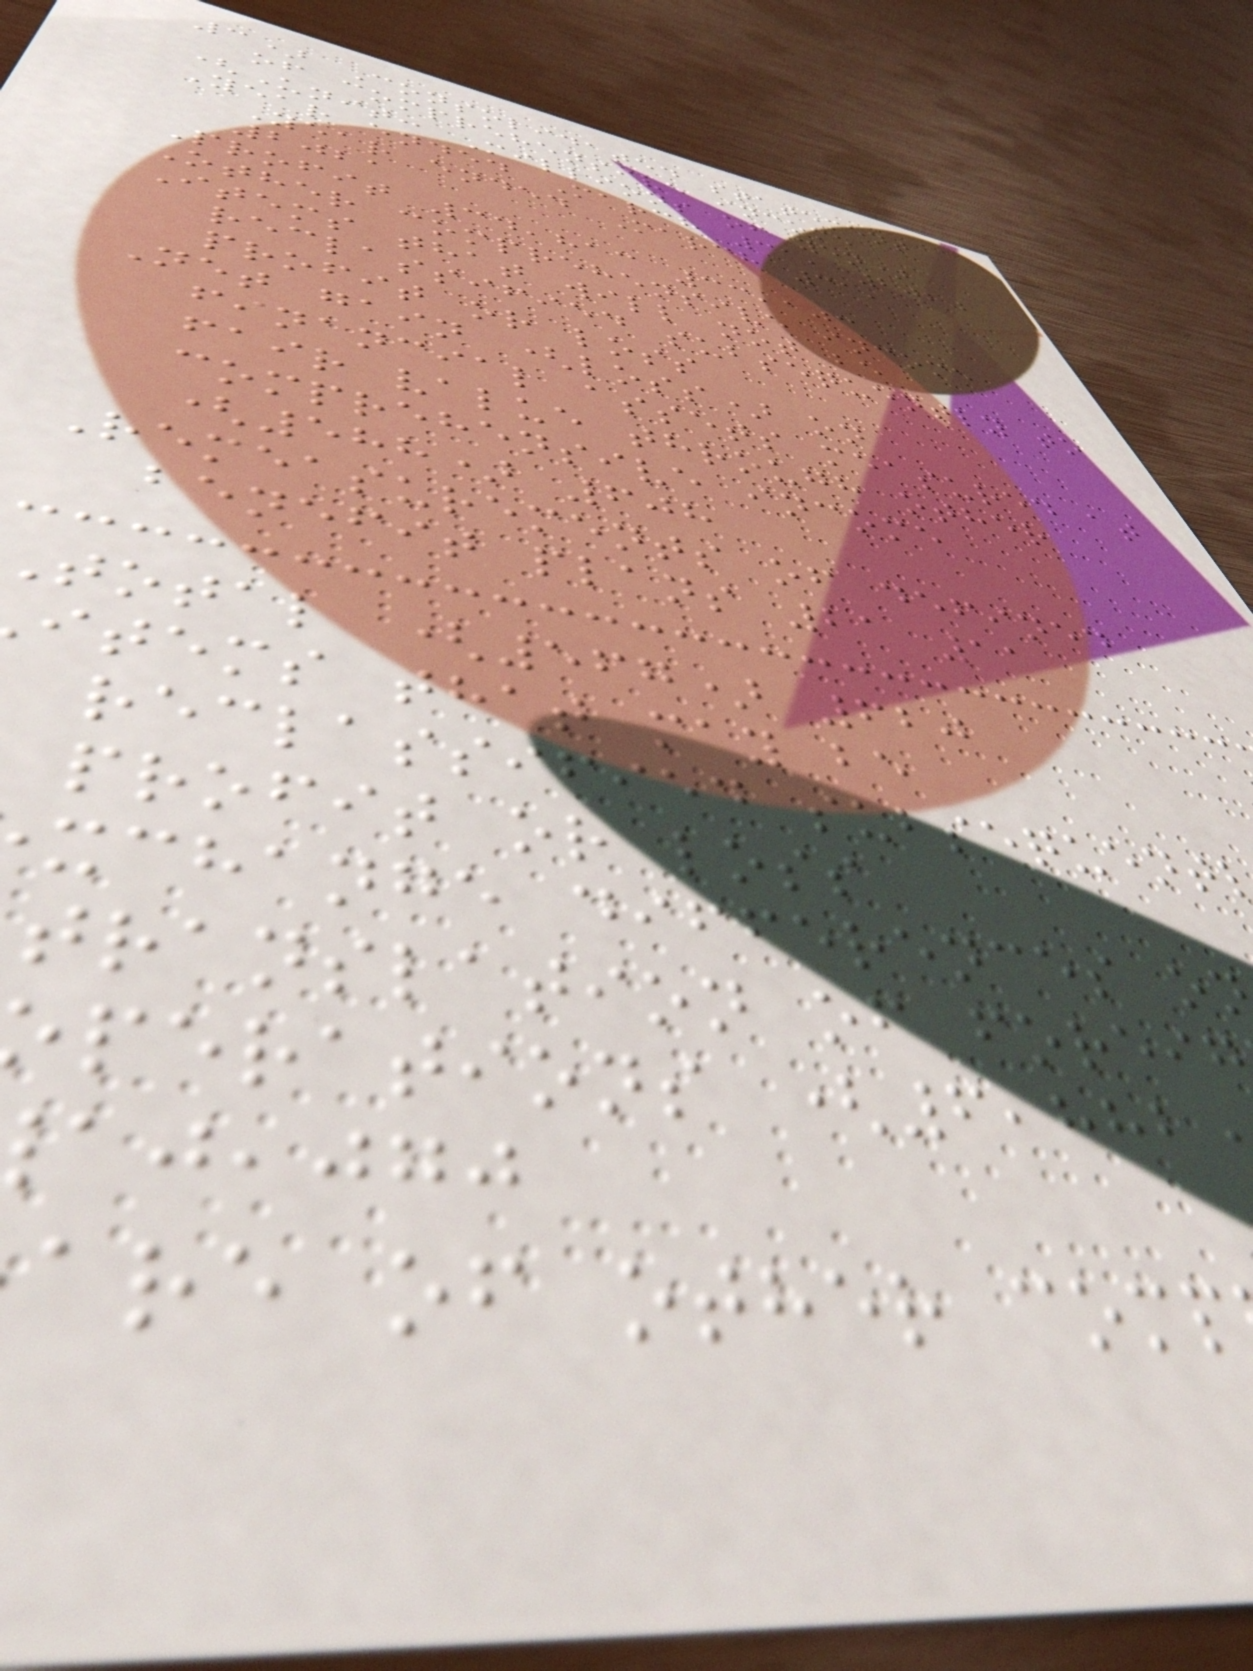3) Consolidated statement
of comprehensive income
(Unit: Millions of yen)
Year ended March 31, 2020
Year ended March 31,
2021
Profit 34,813 33,103
Other comprehensive income
Items that will not be
reclassified subsequently to
profit or loss
Net gain (loss) on
financial assets measured at
fair value through other
comprehensive income
(588) 608
Remeasurements of defined
benefit plans 21 11
total (567) 620
items that may be
reclassified subsequent
profit or loss
xchange differences o
translation of forei
perations (6,882
,jgj
are of other comp
